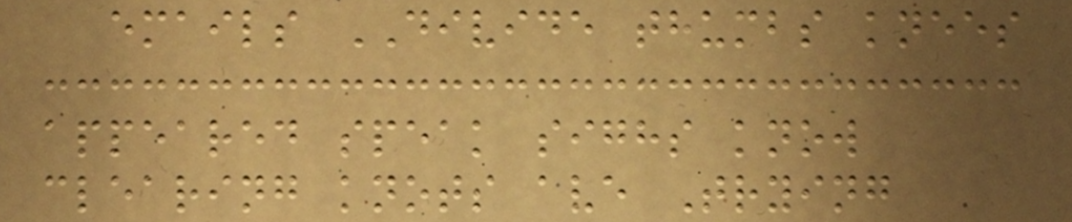emails DIVIDE thumbs knees
appeared speak sighs know
clearing knots ave Trying
